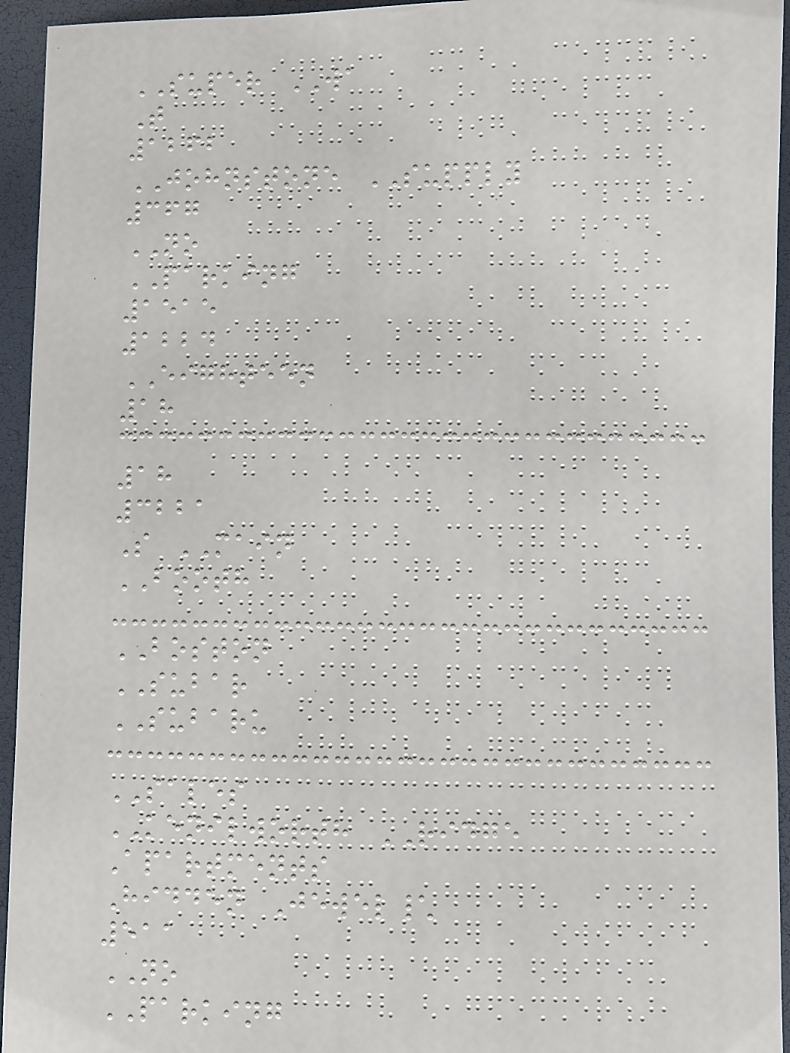SUPER WA
T
1262
JOHNSTONE SUPPLY
367
NO
PARKING
1515
1224
EIGHTEEN
18
18
3221
S MAIN
BOOTH
BOSTON
SUBAR
SUBARU
SALES
KENILWORTH RIDGE
Apartments
Hidden Jewel\
511
NO
PARKING
